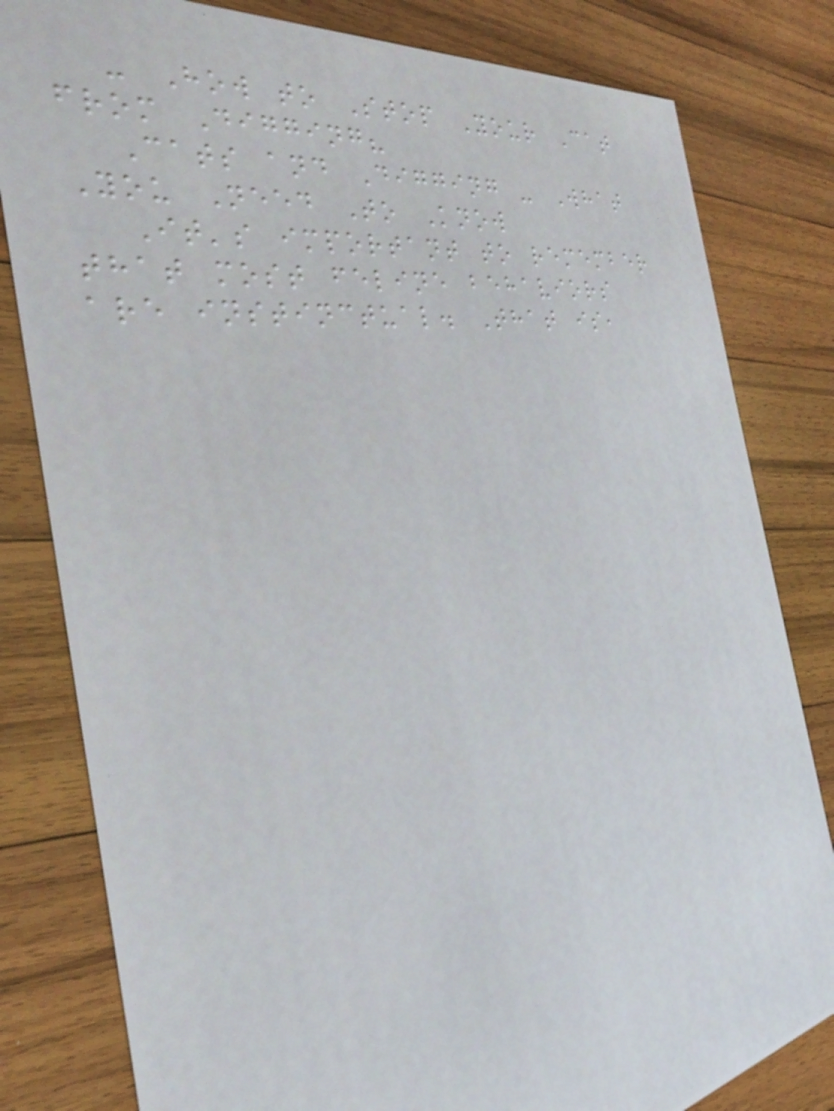- How to Stop Your Cat
from Digging?
Cats and Digging - What
You Need To Know
It's important to remember
that most feline behaviors
are instinctual. That is,
